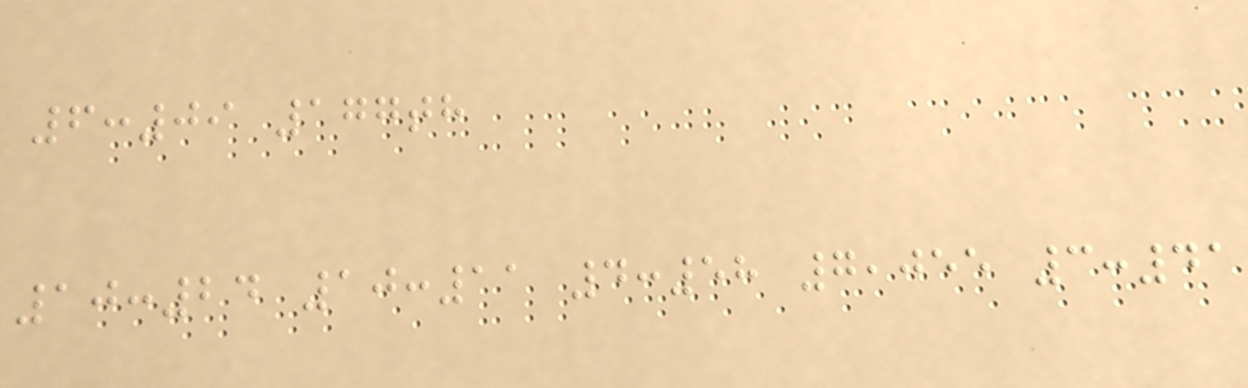6:09 177th
10:24 10:11 4:58 7,055 3:41
